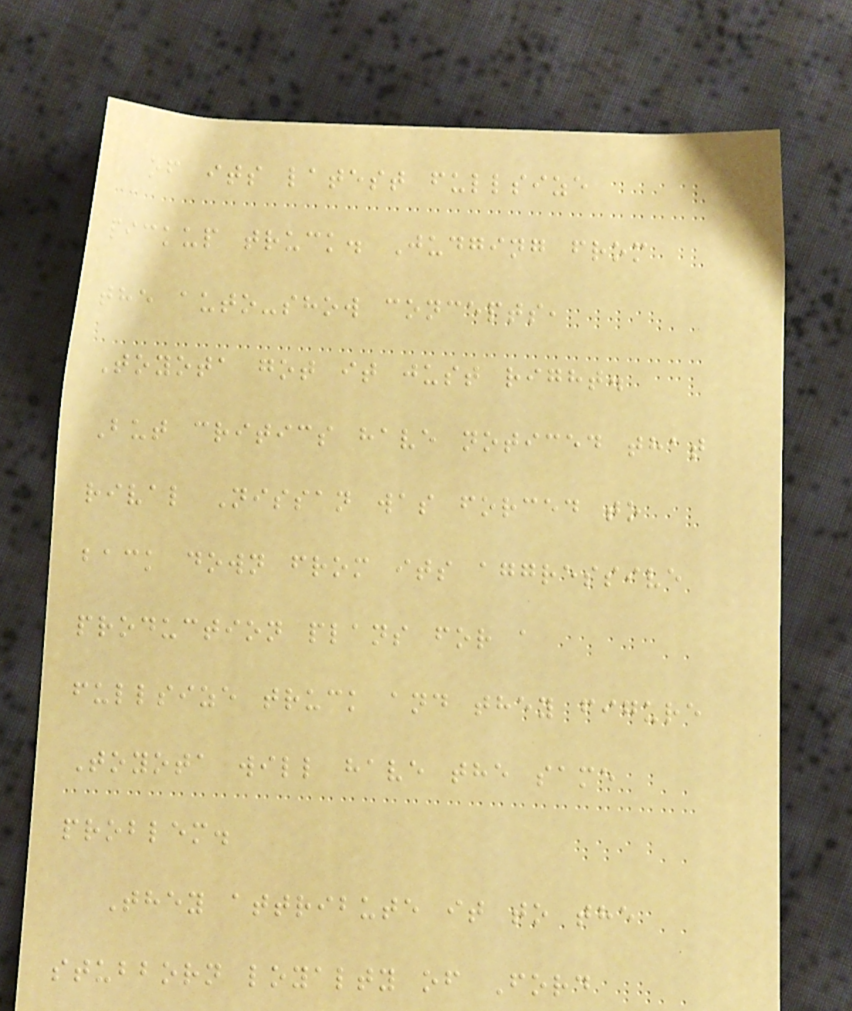of its latest fullsize
pickup truck. Judging from
the auto-show concepts,
Toyota got it just right.
But critics have noticed that
rival Nissan was forced to
back down from its aggressive
production plans for a
fullsize truck and they figure
Toyota will have the same
problem.
They attribute it to the
stubborn loyalty of Ford
